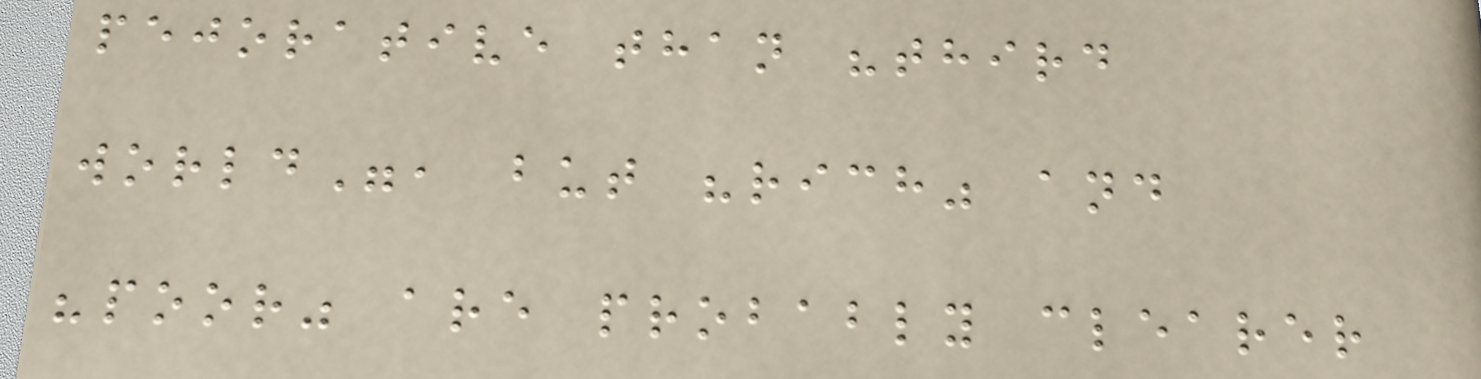pejorative than "third
world", but "rich" and
"poor" are probably clearer
